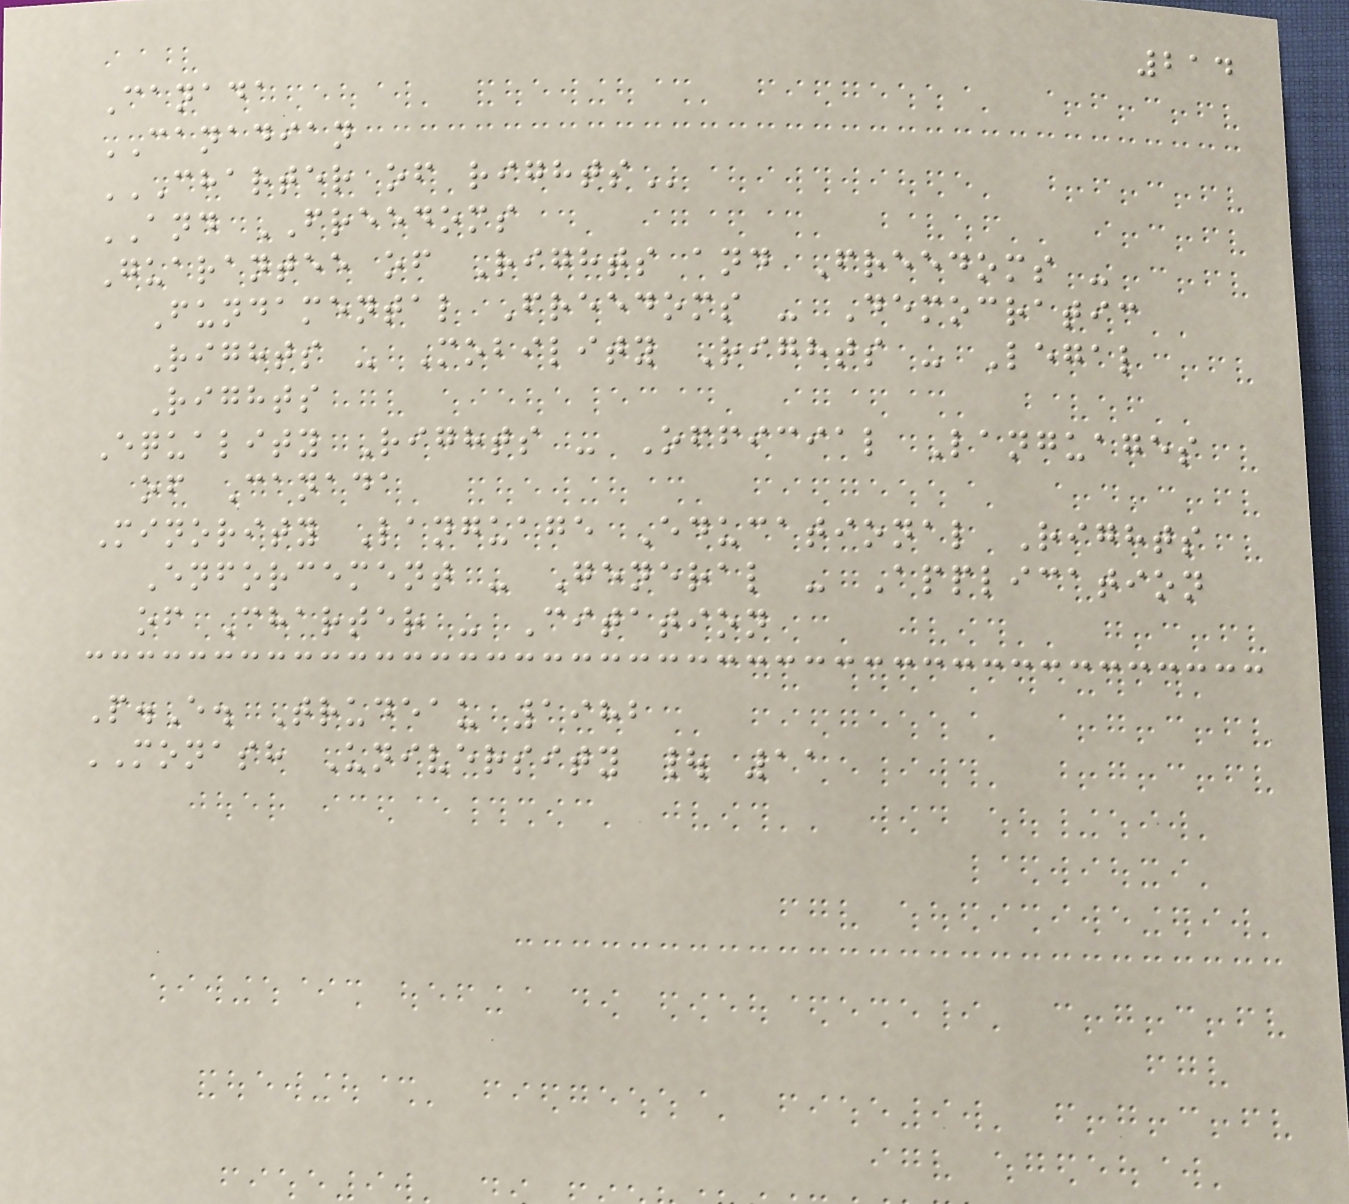214
Canada
CANADIAN
CHARTER OF RIGHTS
AND FREEDOMS
Guarantee of Rights and Freedoms -
Fundamental Freedoms - Democratic
Rights - Mobility Rights - Legal
Rights
Equality Rights - Official Languages
of Canada
Minority Language Educational Rights
Enforcement - General - Application
of Charter - Citation
P.E. Trudeau 1982
MONASH University | 11
